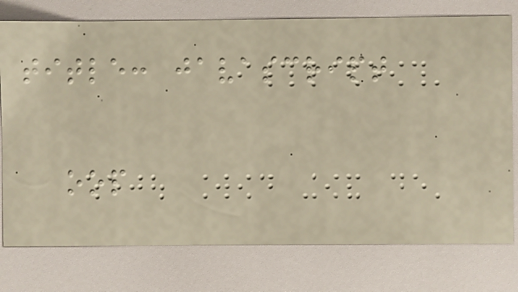title: javascript
oop
